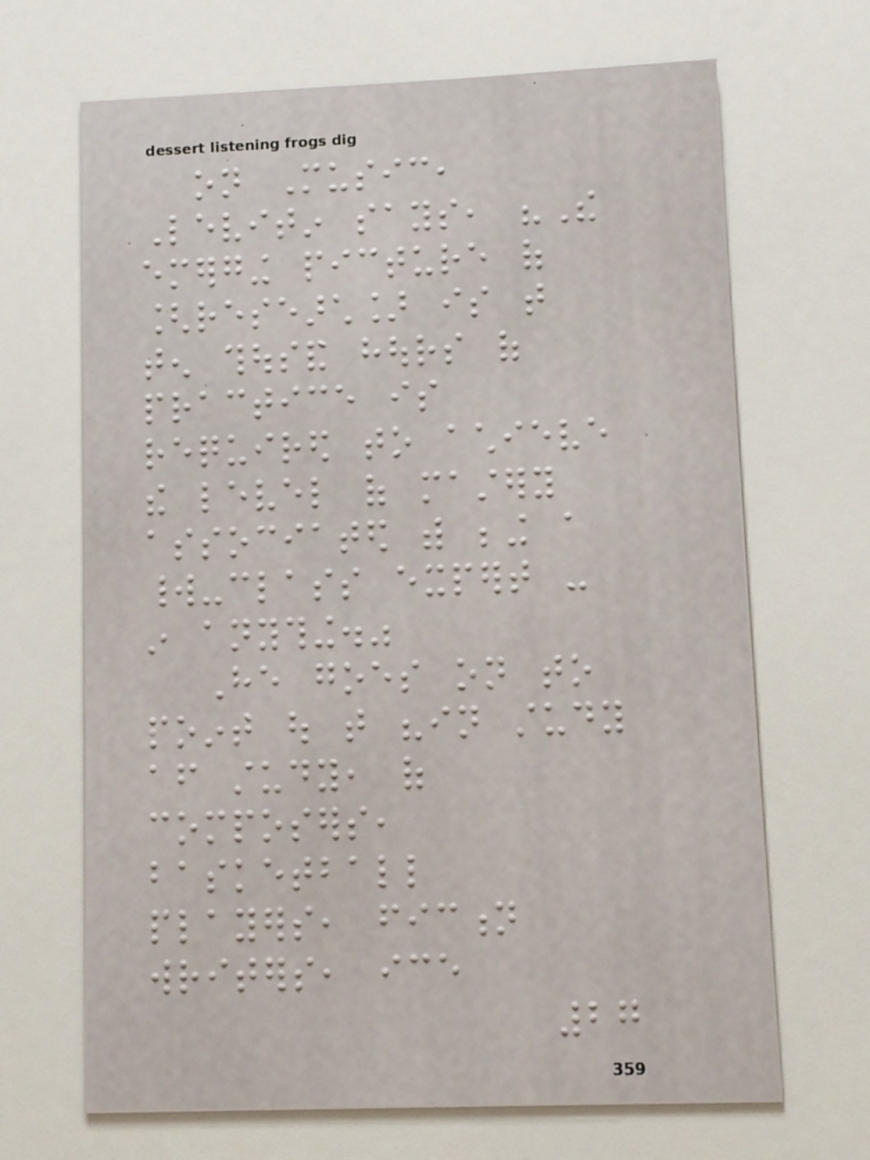on Music,
Levitin says, "The
emerging picture of
[research] is that
ten thousand hours of
practice is
required to achieve
the level of mastery
associated with being a
world-class expert -
in anything."
He goes on to
point out that "in study
after study, of
composers,
basketball
players, fiction
writers, ice
27
